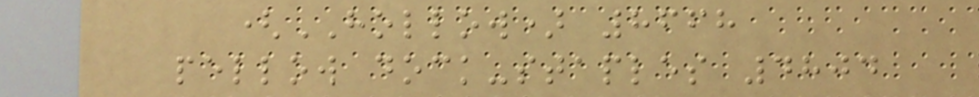(HOLLOW) 8668
pellow dock-staples 4804
